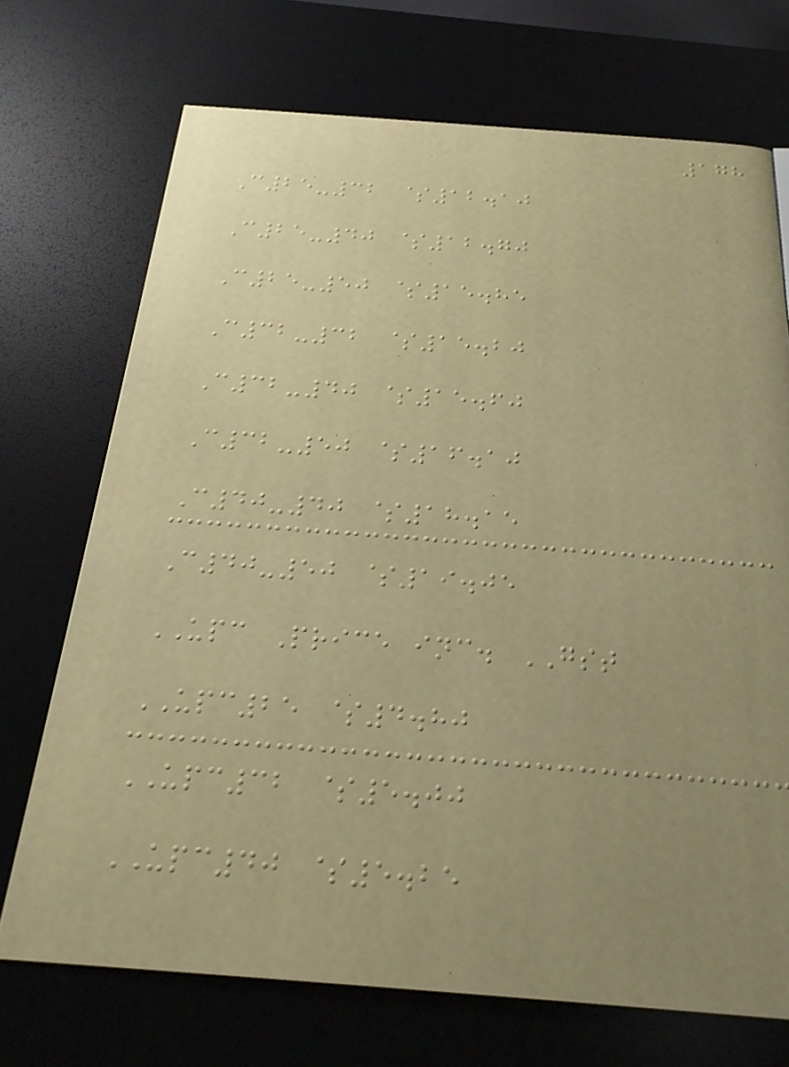178
C25-32 $12.10
C25-40 $12.70
C25-50 $15.85
C32-32 $15.20
C32-40 $15.60
C32-50 $16.10
C40-40 $18.15
C40-50 $19.05
UPC Price inc. GST
UPC25 $4.80
UPC32 $5.00
UPC40 $5.25
